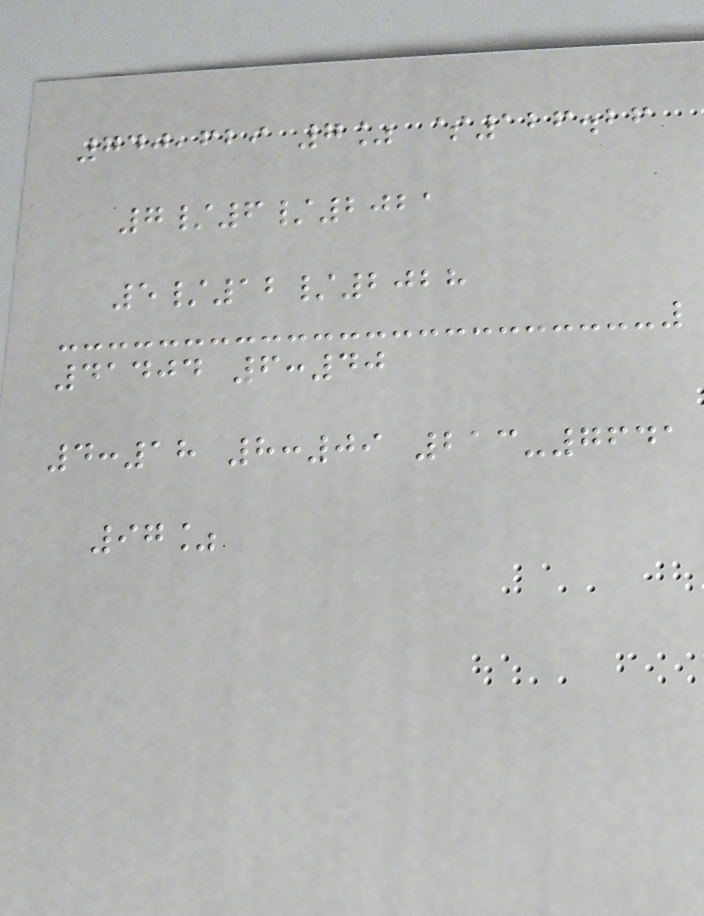740,629 7% $126.26
7/6/2021
5/12/2028
41404 6:40
4:18 8:09 213-7641
97%
